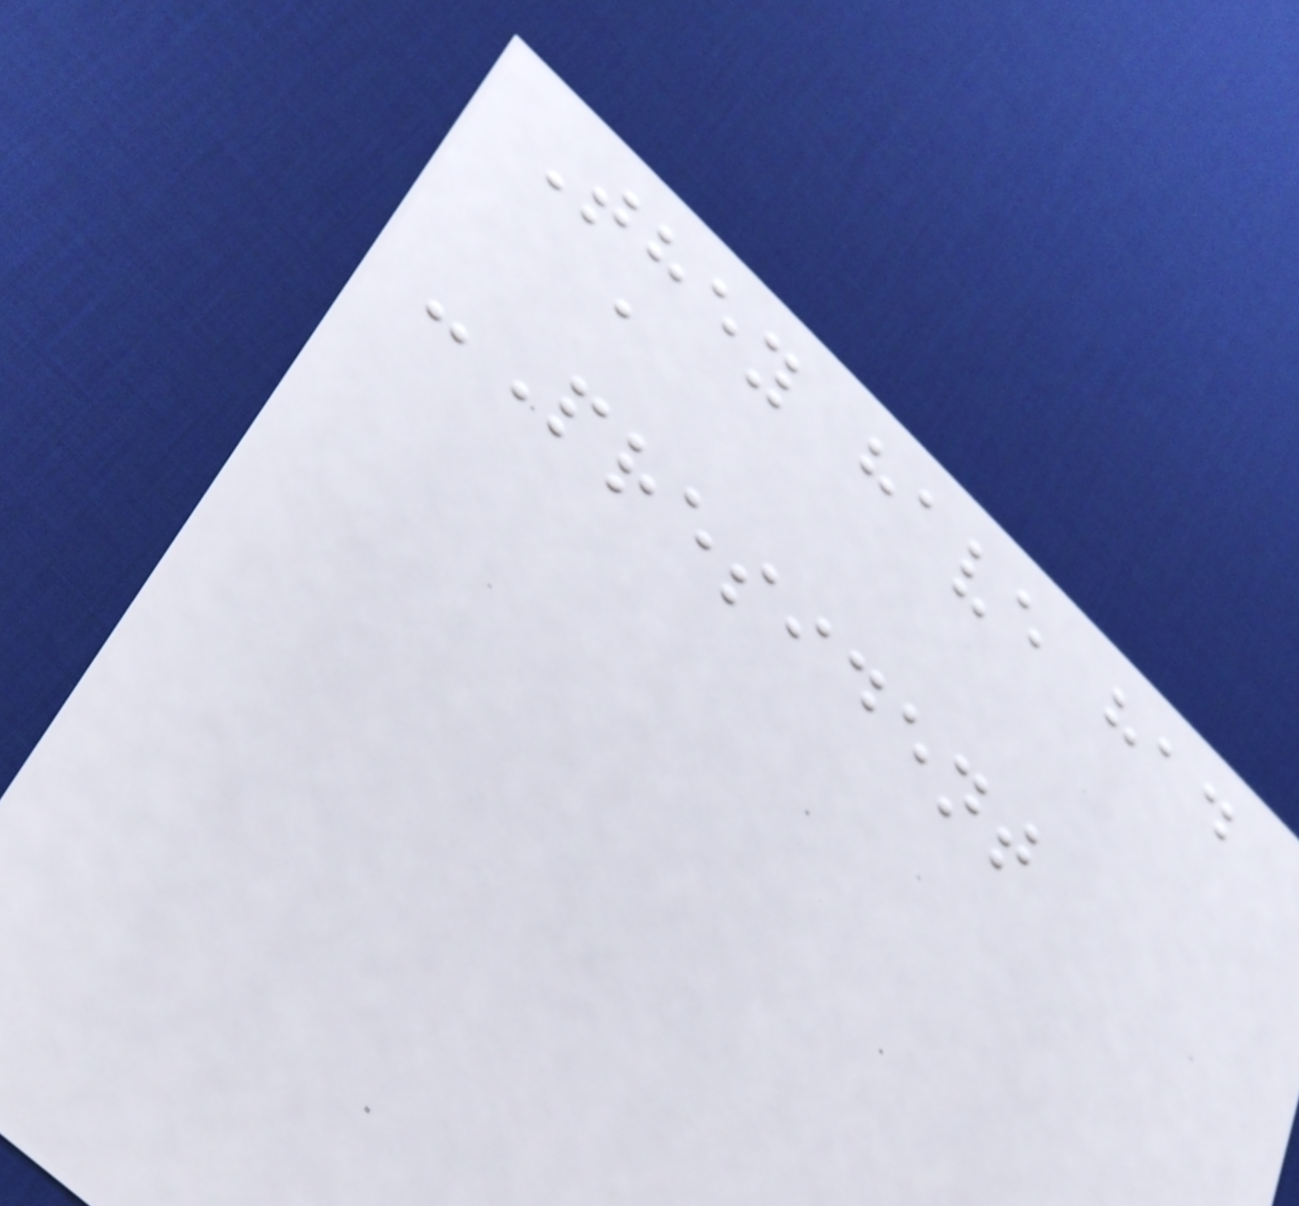They have had
a
-President
